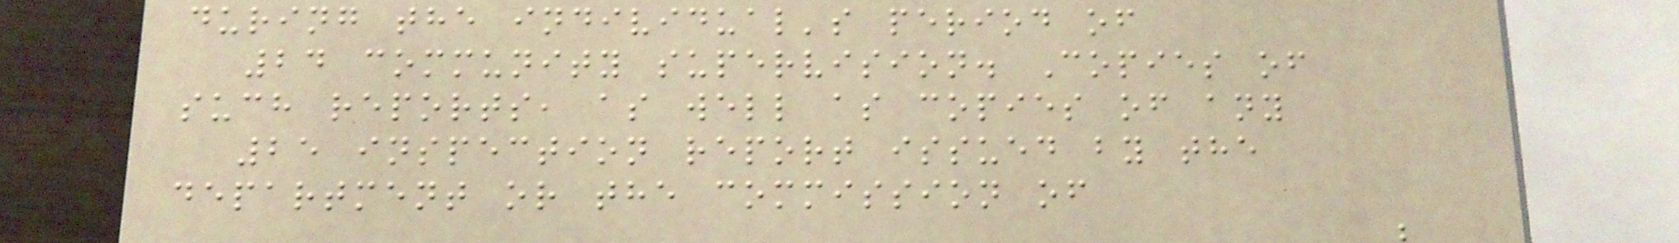during the individual's period of
24 community supervision. Copies of
such reports, as well as copies of any
25 inspection report issued by the
department or the commission of
